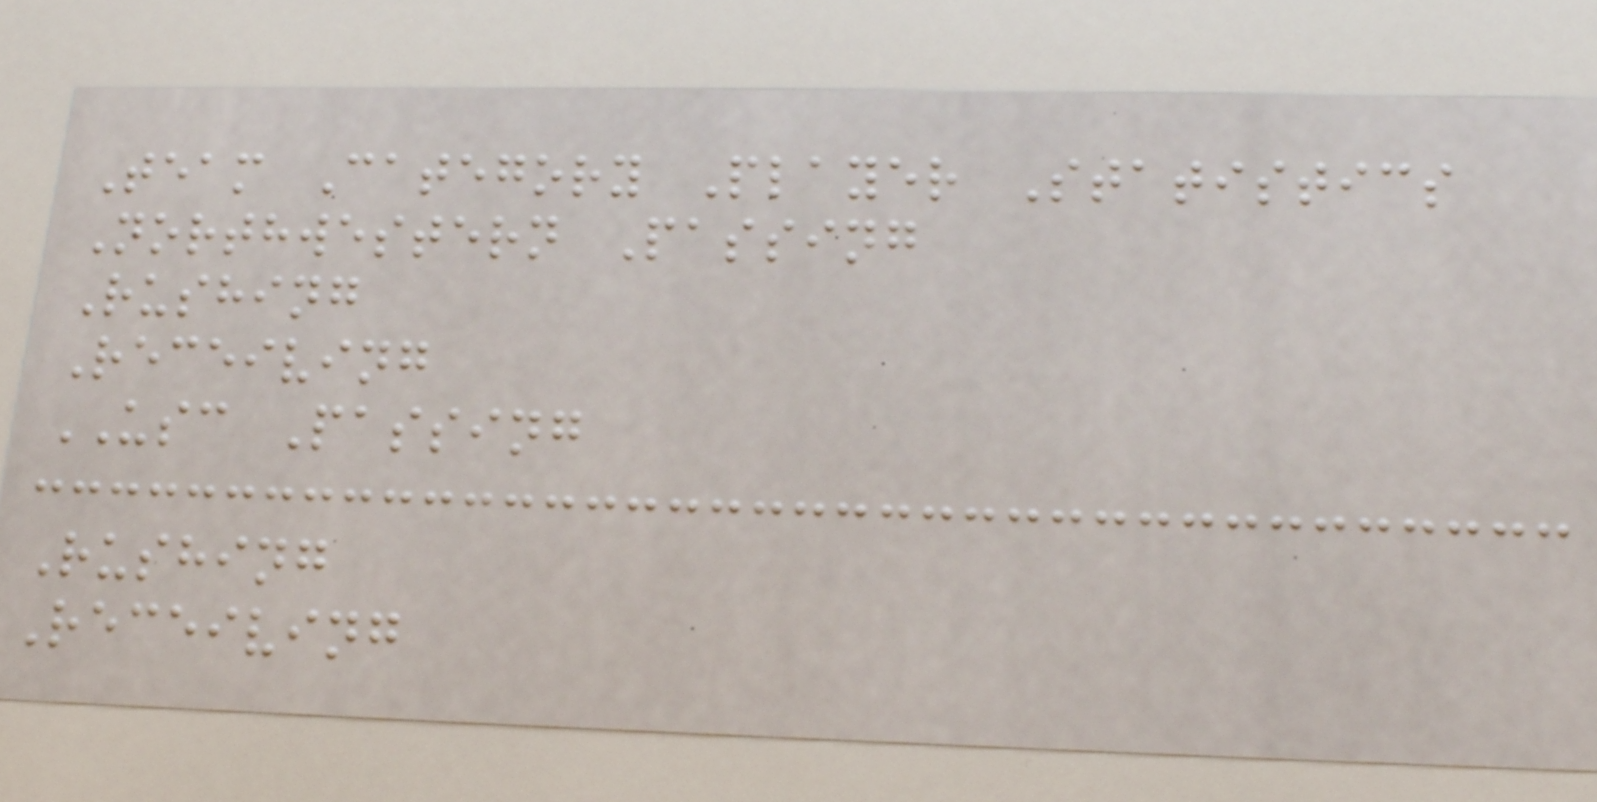Team Category Player Statistics
Northwestern Passing
Rushing
Receiving
USC Passing
Rushing
Receiving
